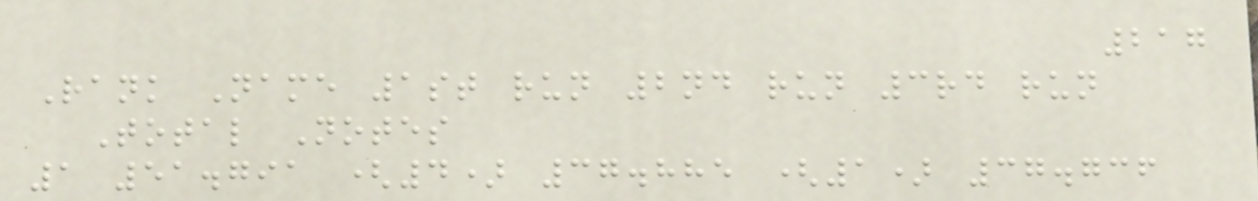217
Rank Name 1st run 2nd run 3rd run
Total Notes
1 51.791 (4) 37.885 (1) 37.736
